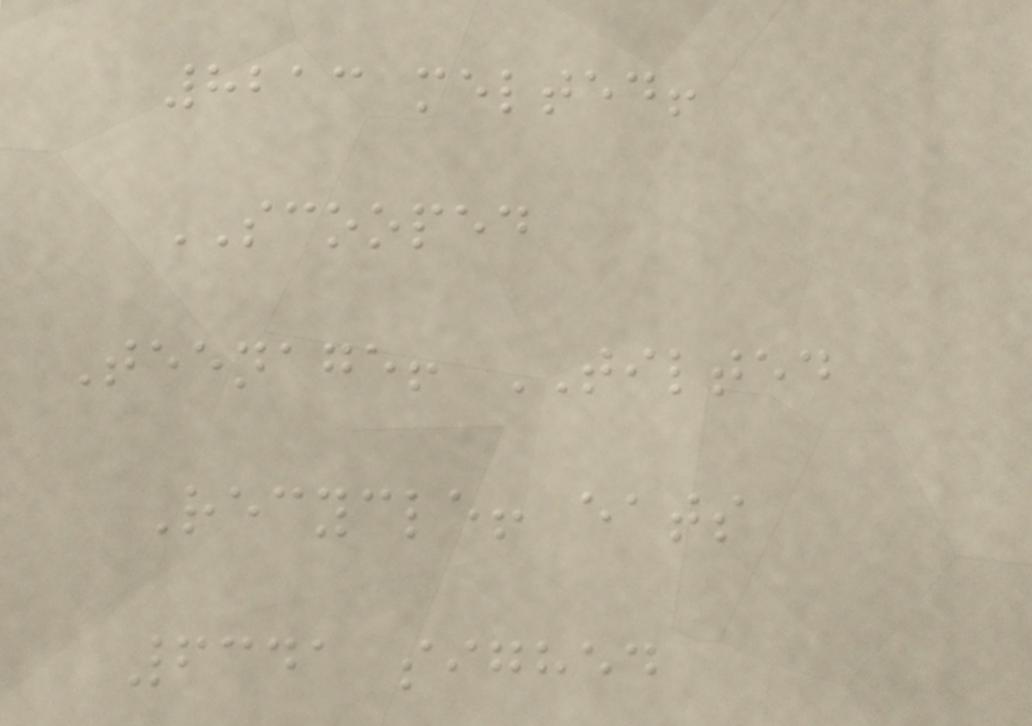8213 melted!
SCOOPED
Teenage! TILTED
Recycle! eats
6341 sighed
